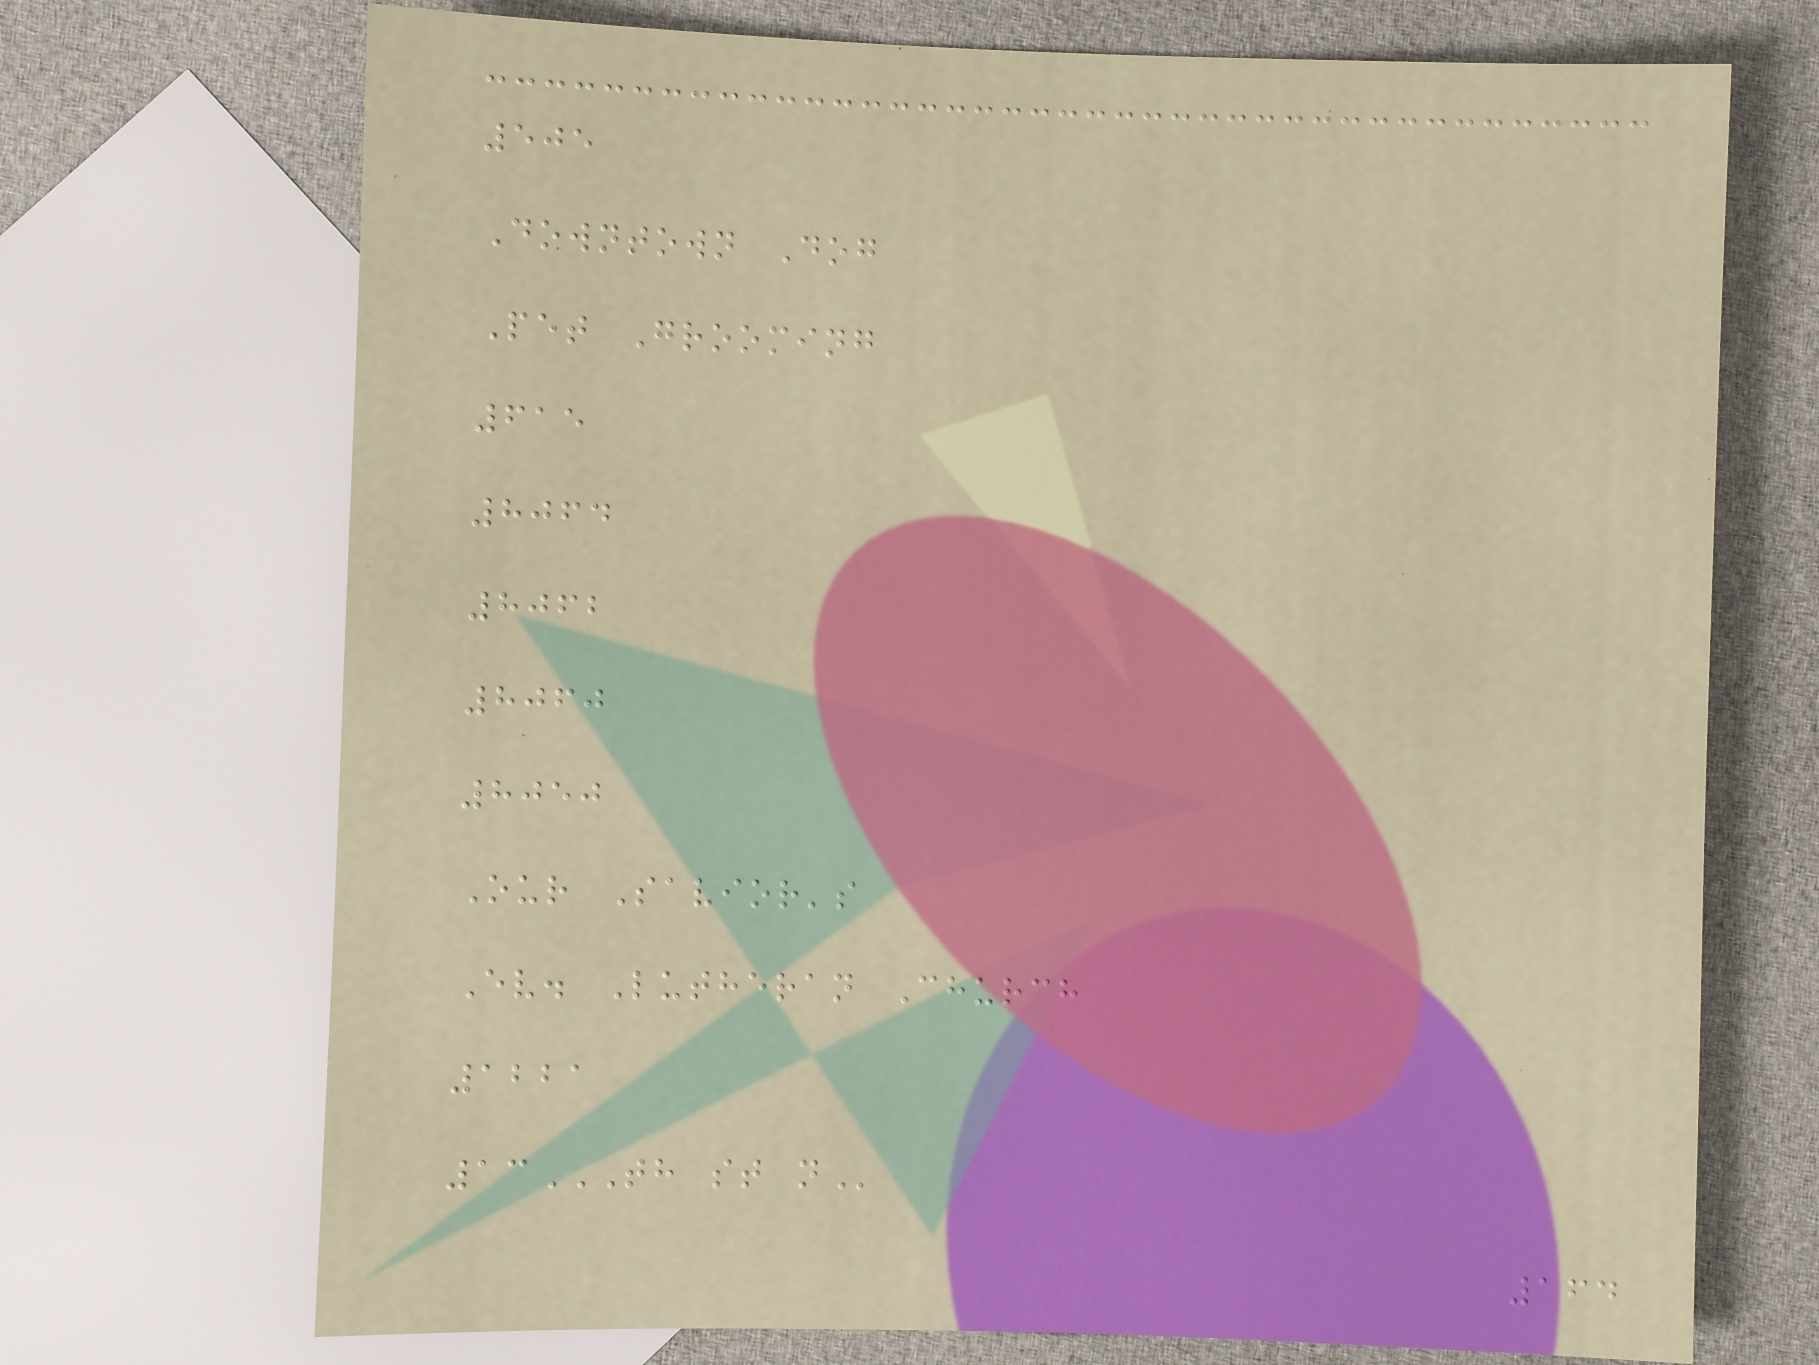505
Downtown Dog
Pet Grooming
615
8064
8062
8060
8050
Our Savior's
Ev. Lutheran Church
1221
13TH ST N
164
